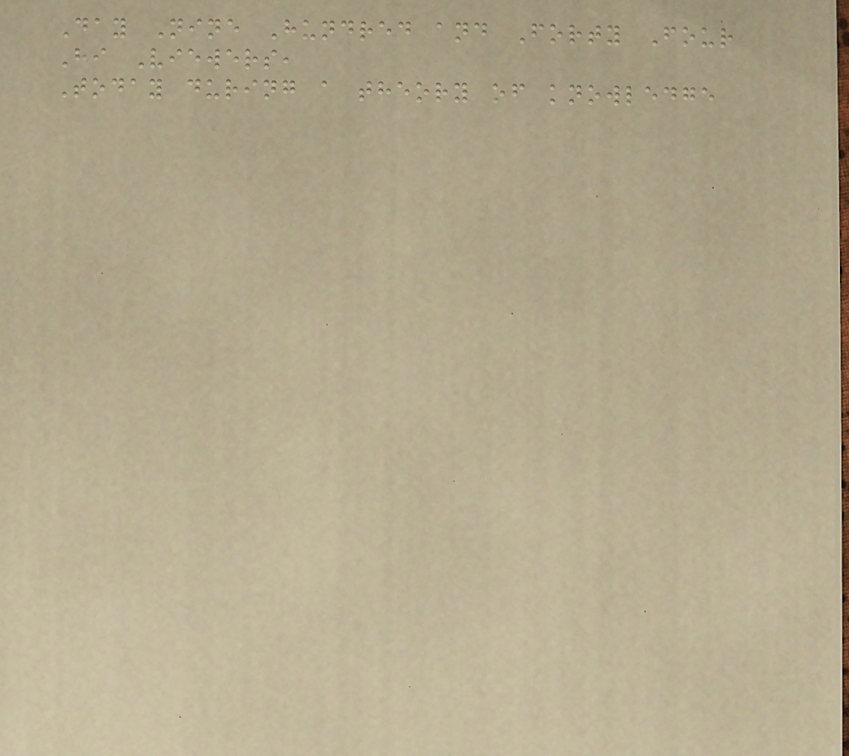Day Nine Hundred and Forty Four
Hi Viewers,
Today during a theory of knowledge
